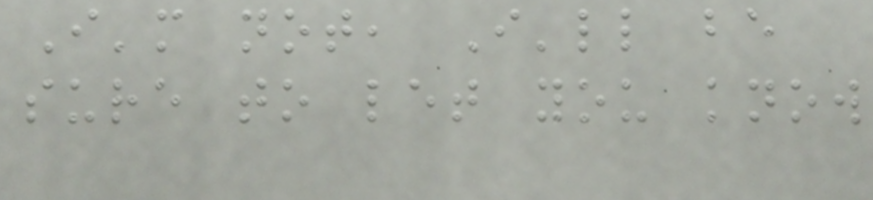I'm not, I'll be
sure to let you know
